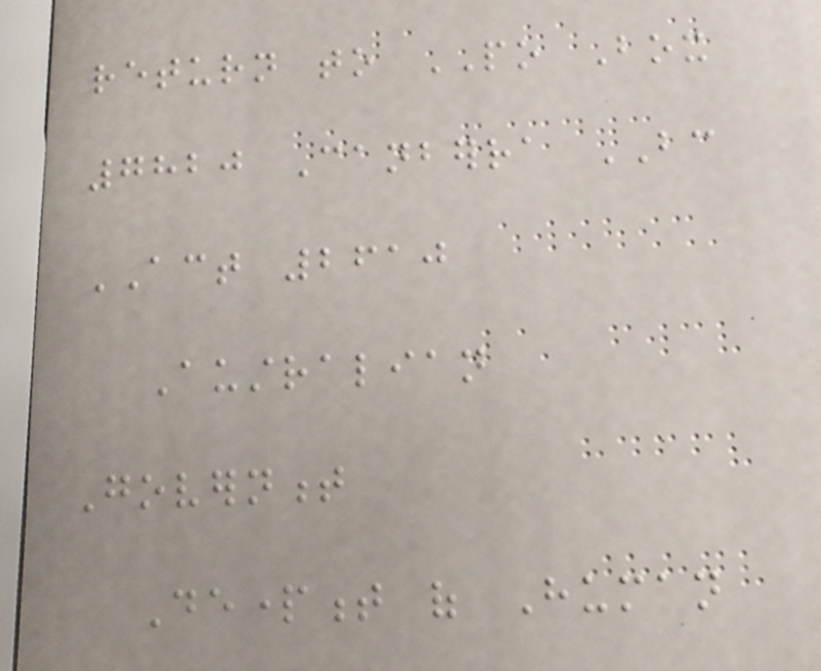return to PO Box
7820 Canberra BC
ACT 2610
Australian
Government
Department of Human
